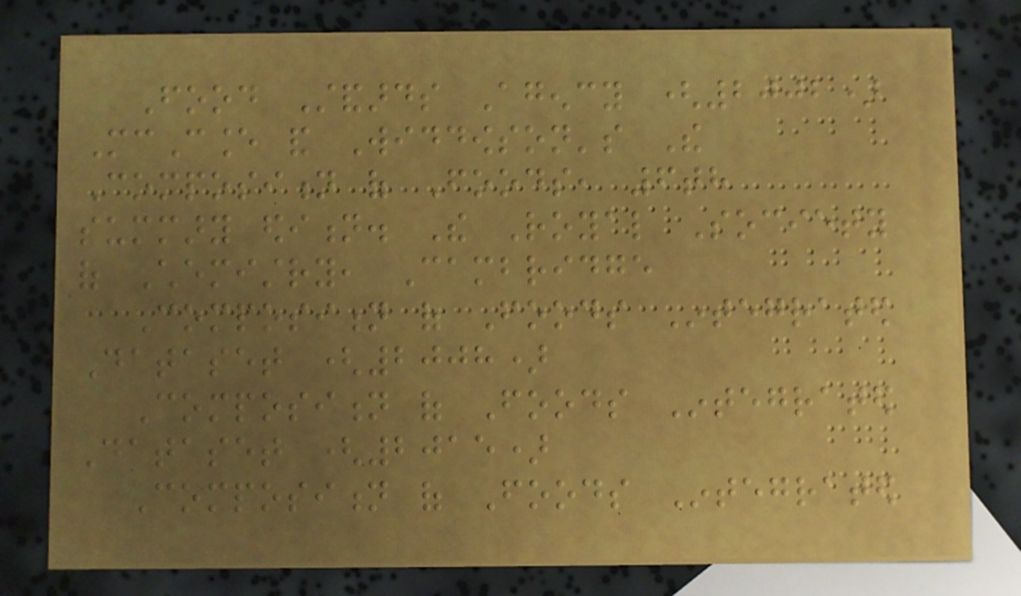Food Standards Agency (2002)
McCance and Widdowson's The
Composition of Foods, 6th
summary edition. The Royal Society
of Chemistry, Cambridge
Composition of Foods Integrated
Dataset (2008)
Composition of Foods Integrated
Dataset (2015)
Composition of Foods Integrated
